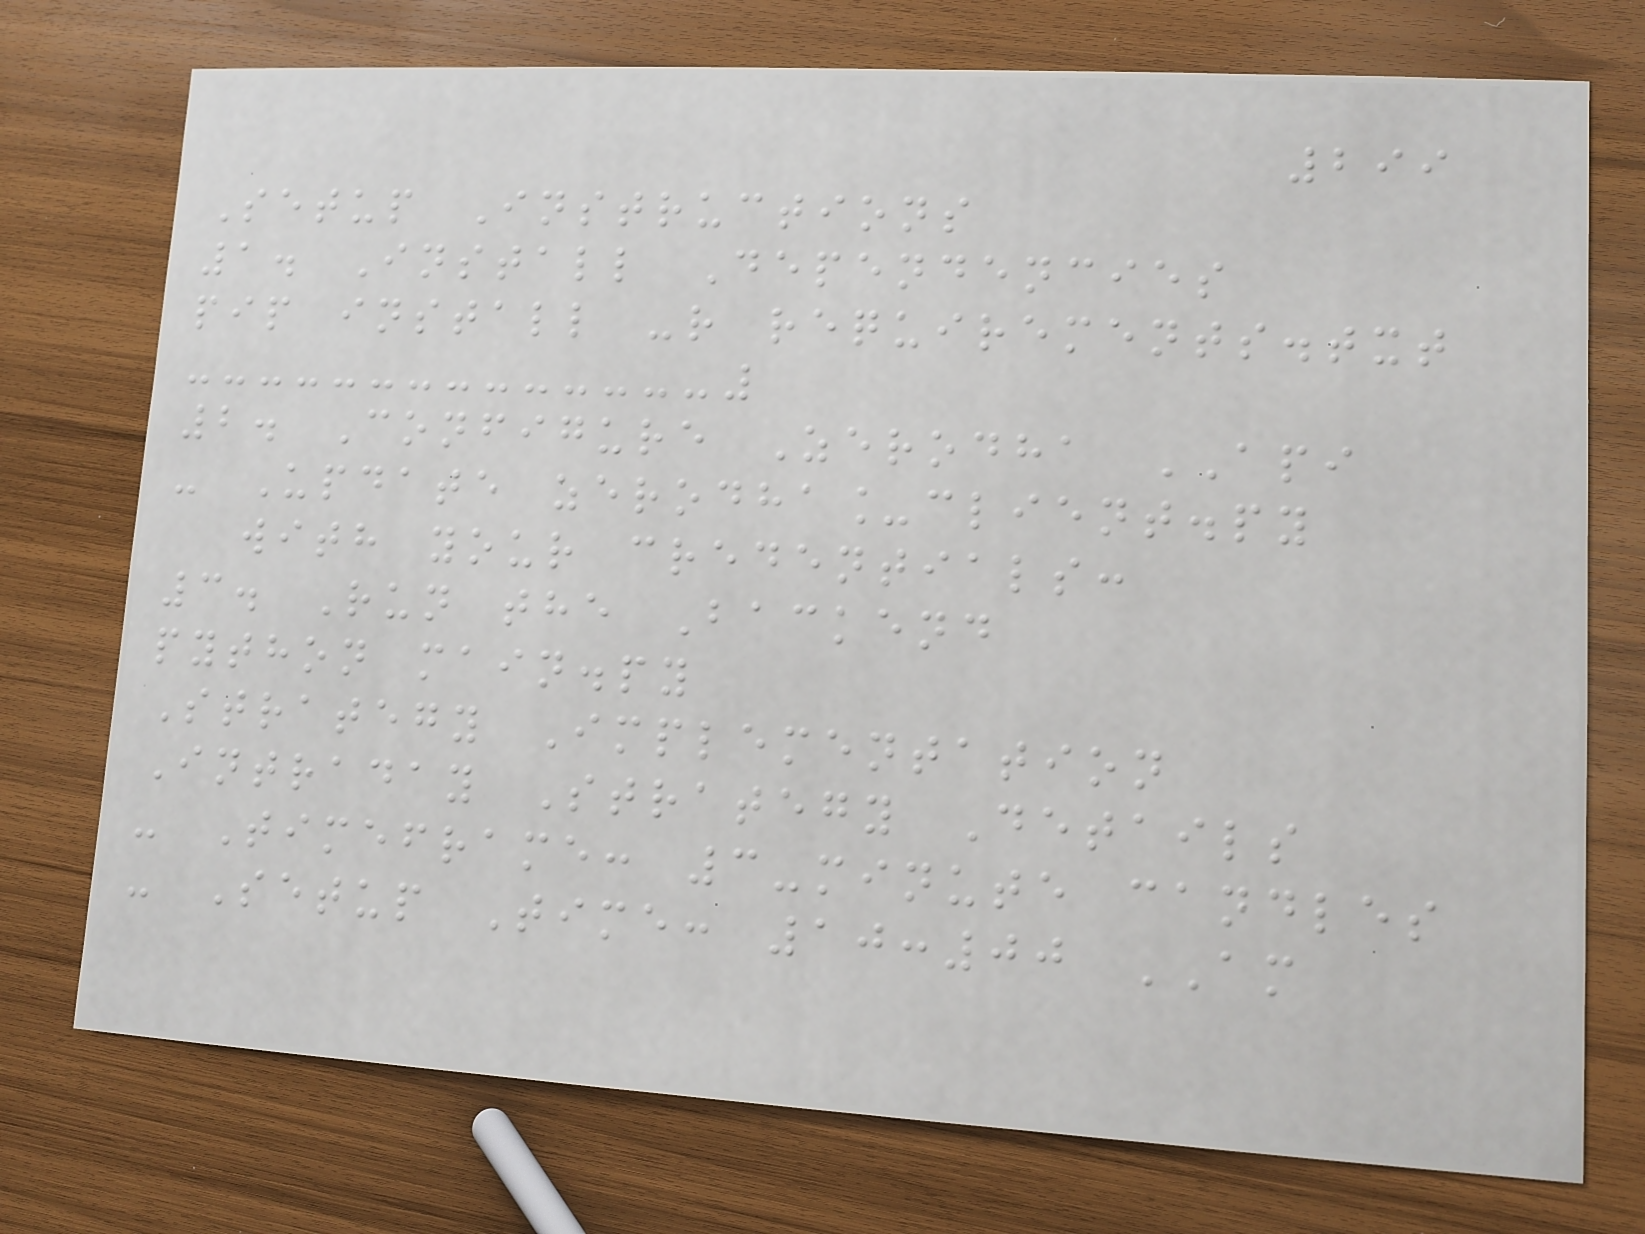299
Setup Instructions
1. Install Dependencies
pip install -r requirements.txt
2. Configure Zerodha API
- Update zerodha_client.py
with your credentials:
3. Run the Backend
python main.py
Strategy Implementation
Intraday Strategy Details
- Timeframe: 3-minute candles
- Setup Time: 10:00 AM
